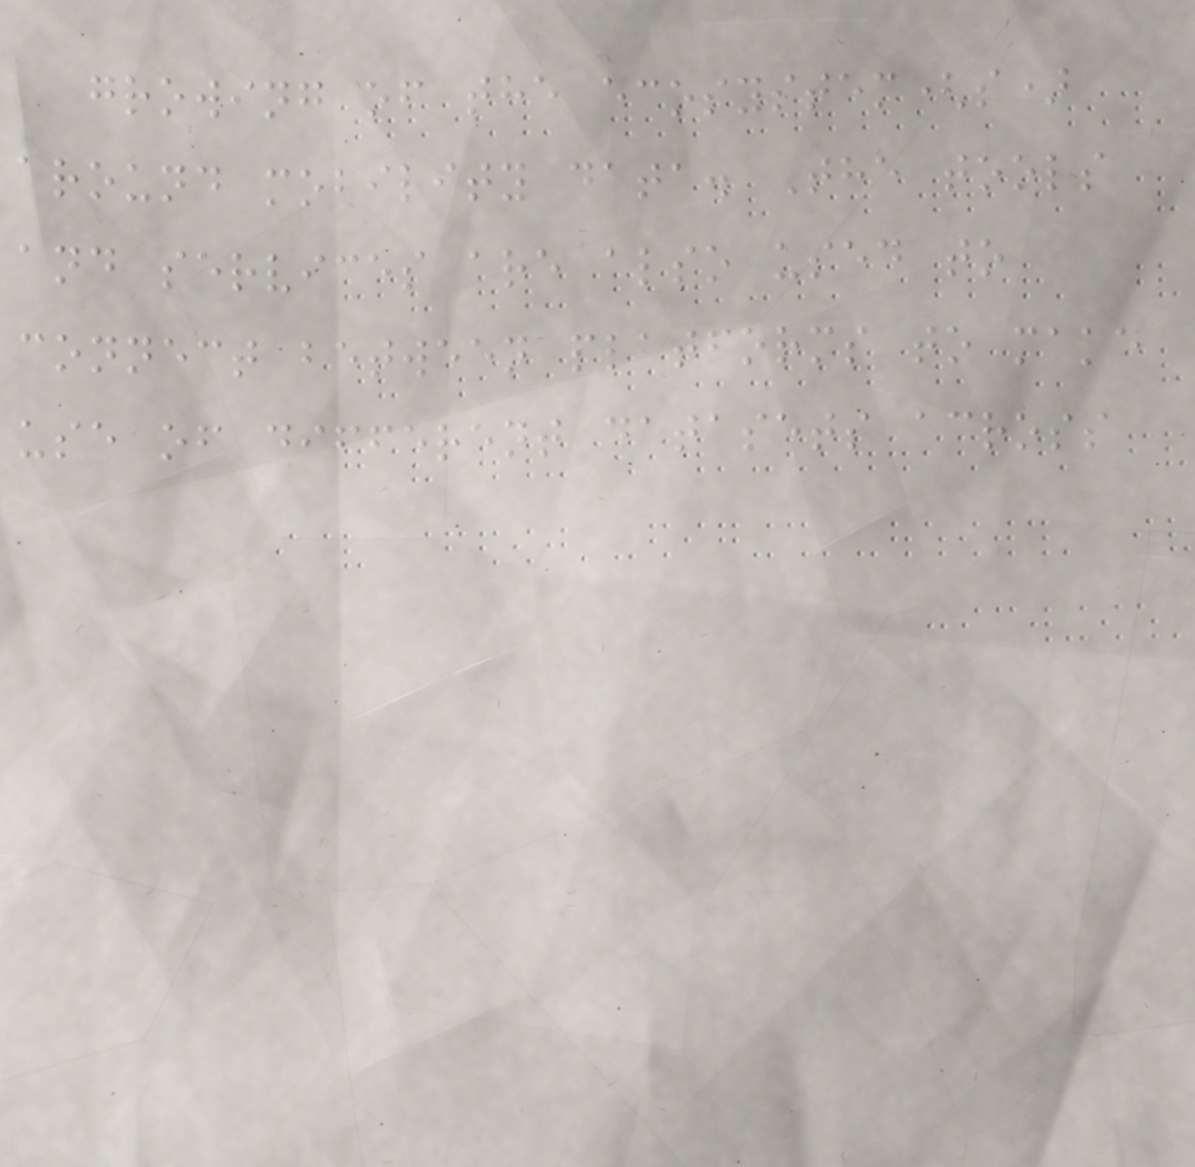growing of the ecosystem(s)
around mobility data. The tools
and services are also used to
connect between platforms to make
use of different datasets across
